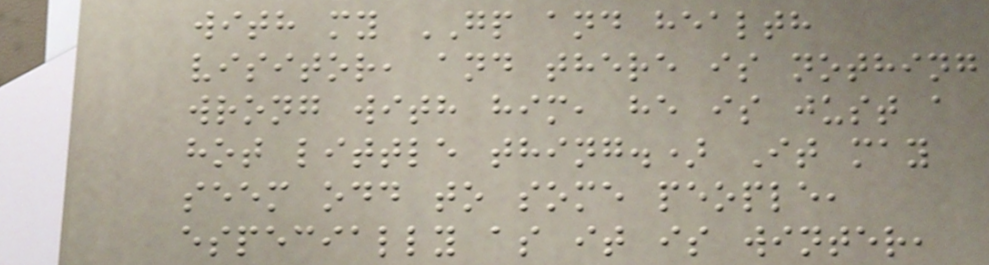with my GP and health
visitor, and there is nothing
wrong with him, he is just a
hot little thing.) It may
seem odd to some people,
especially as it is winter,
